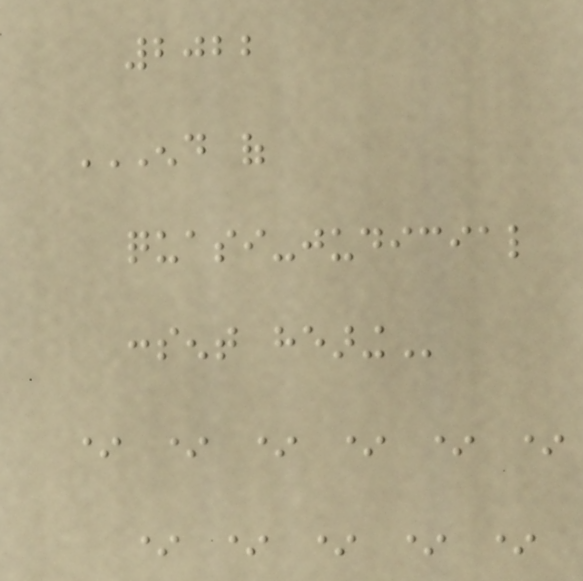2022
END OF
QUASI-JUDICIAL
CONSENT HEARING
* * * * * *
* * * * *
